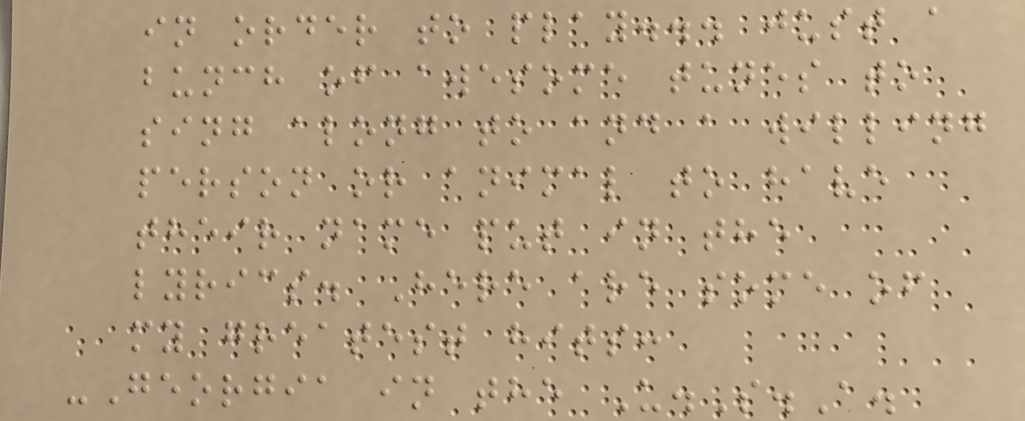in order to play... just a
bunch of awesome tunes to
sing along to and a willing
person or animal to have
their name put in the
lyrics. Here are some of
my greatest hits:
-Georgia in the U.S.A.
